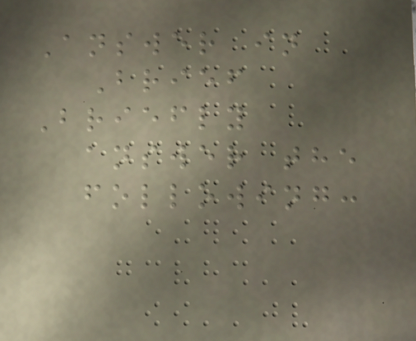Answer in
Brief
Briefly
answer the
following:
